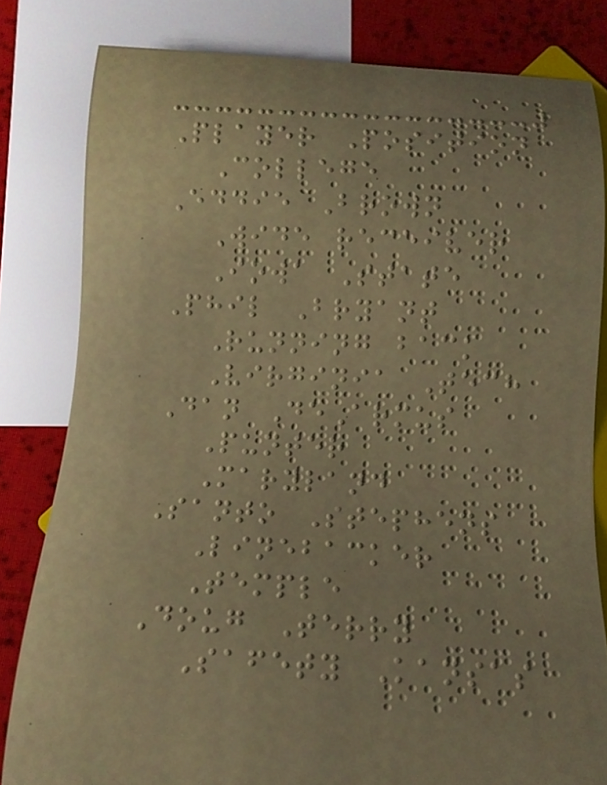Player Position
College
Eddie Brown
Wide receiver
Iowa State
Phil Bryant
Running back
Virginia Tech
Dan DeArmus
Punter
Maryland
Santo Stephens
Linebacker
Temple
Doug Terry
Safety Kansas
